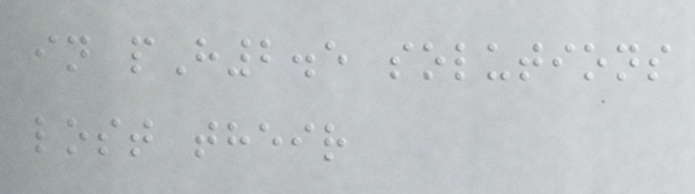in pH2.5 solutions
lost their
